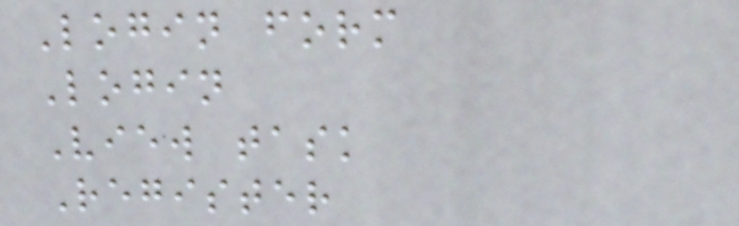Login form
Login
View task
Register
